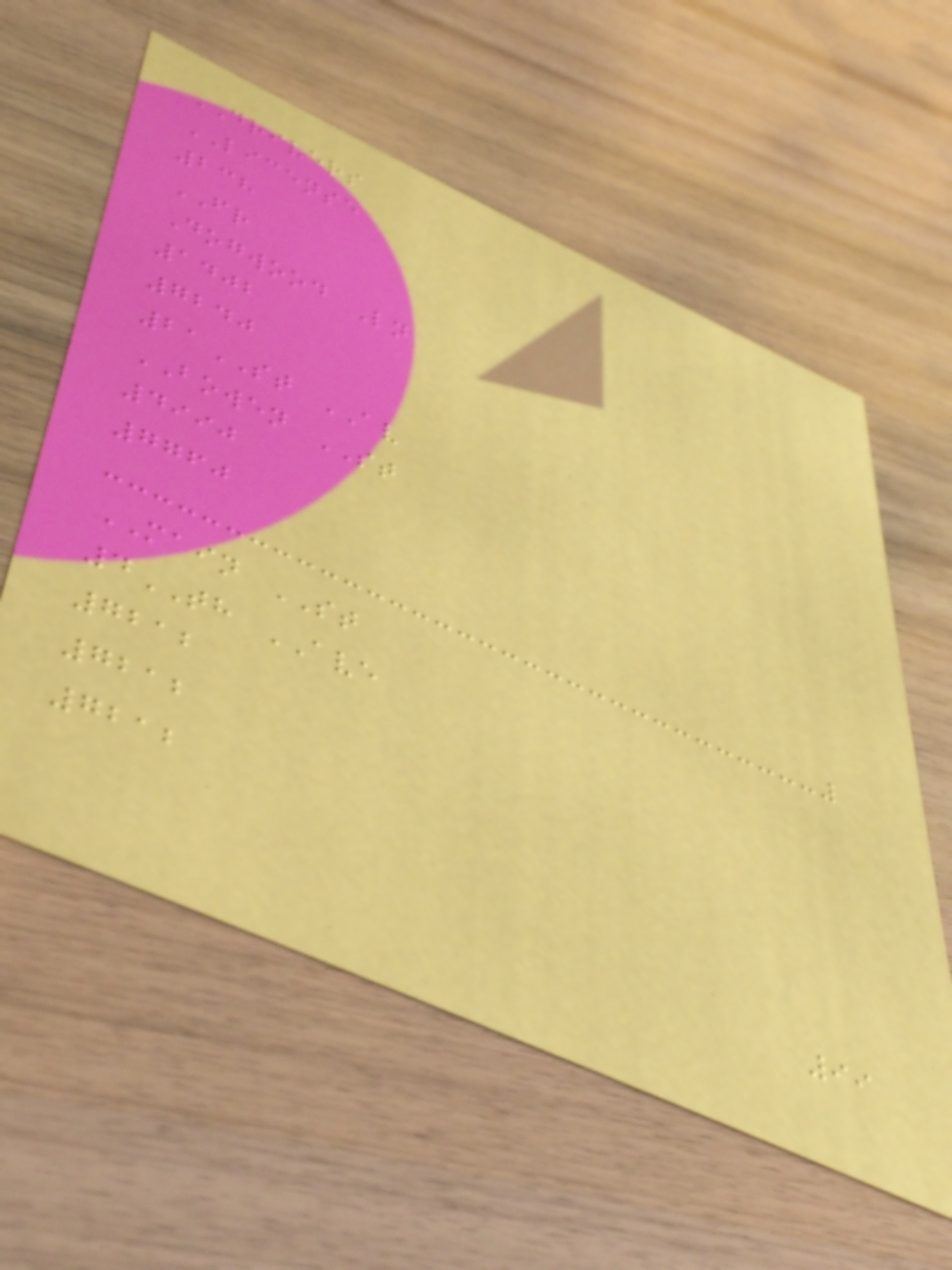DRIVERS
LICENSE
238
FR
Dogwood Ln
1402
7240
21ST AV
BOWEN ST
4990
7760
MAIN ST
4TH AVE
7212
7212
7212
99
